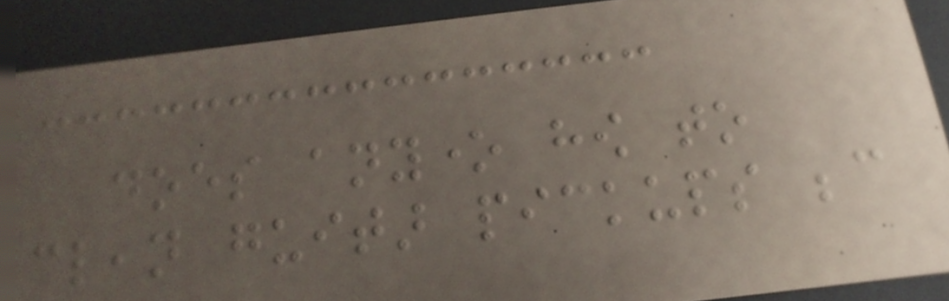does anyone how to
clean guitar pickups because
